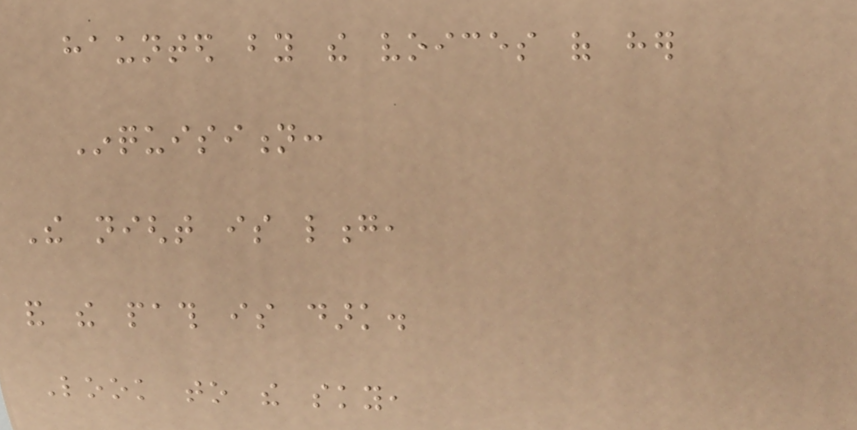haunted by the voices of her
Inquisition:
The night is long,
and the path is dark.
Look to the sky,
